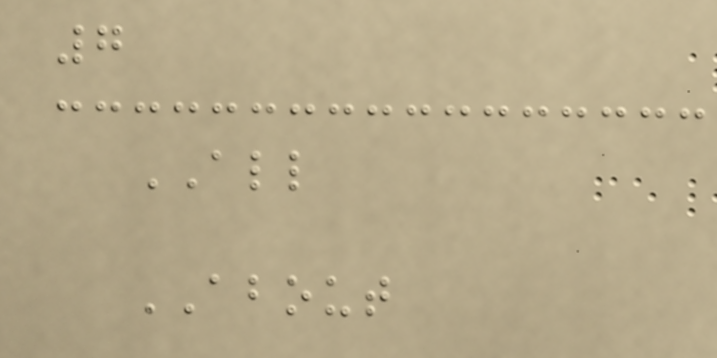7
ALL
ABOUT
